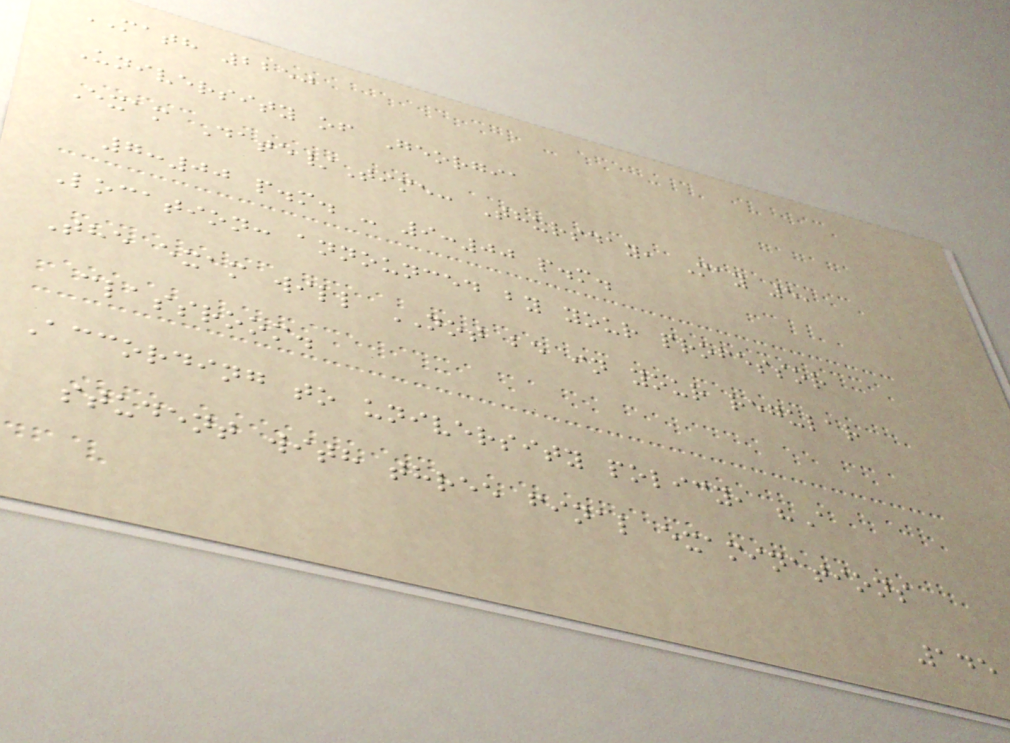MATH 2250
University of Georgia
Exam Date/Time: Thursday, May 5,
7:00 p.m. - 9:00 p.m.
Location: announced by your professor
The exam will NOT be in your regular
classroom.
According to university policy, "A
student with three final examinations
145
